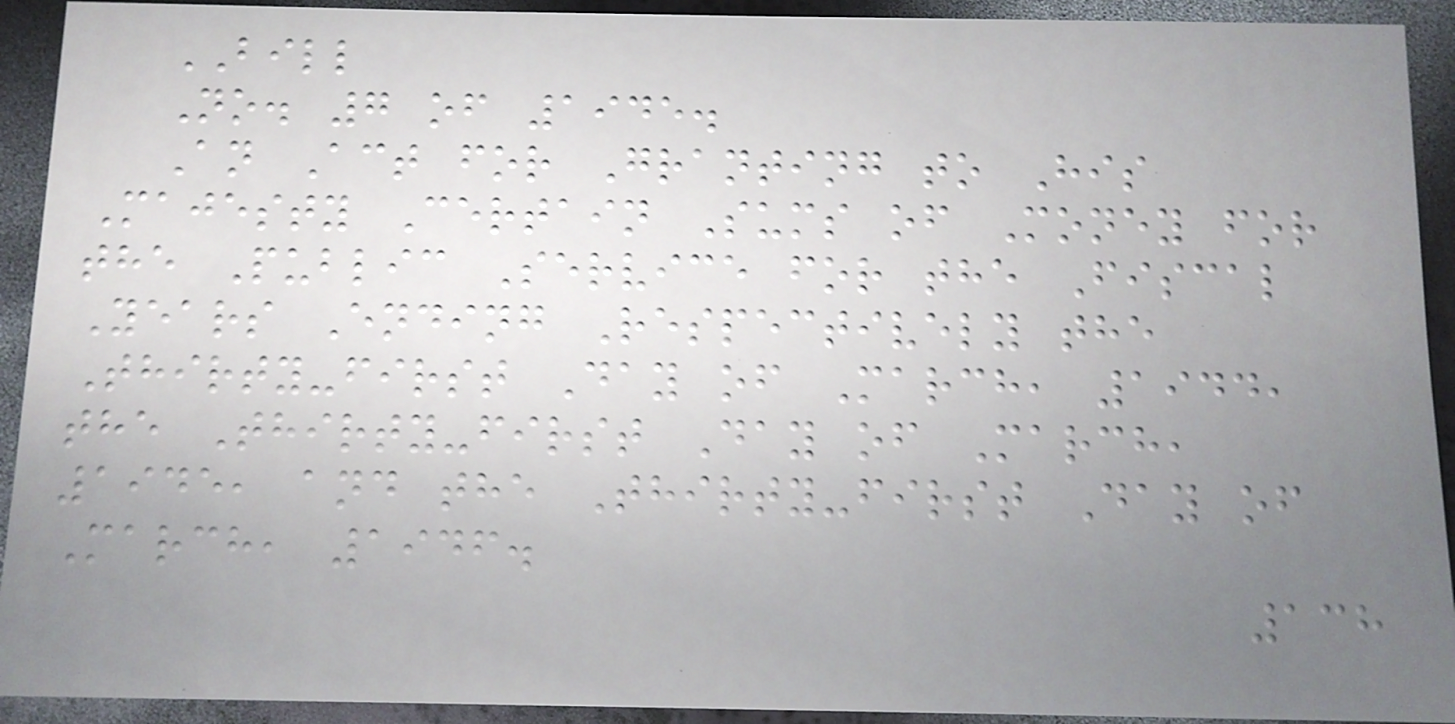BILL
No. 7 of 1945.
An Act for Granting to His
Majesty Certain Sums of Money for
the Public Service for the Fiscal
Years Ending Respectively the
Thirty-first Day of March, 1944,
the Thirty-first Day of March,
1945, and the Thirty-first Day of
March, 1946.
138
